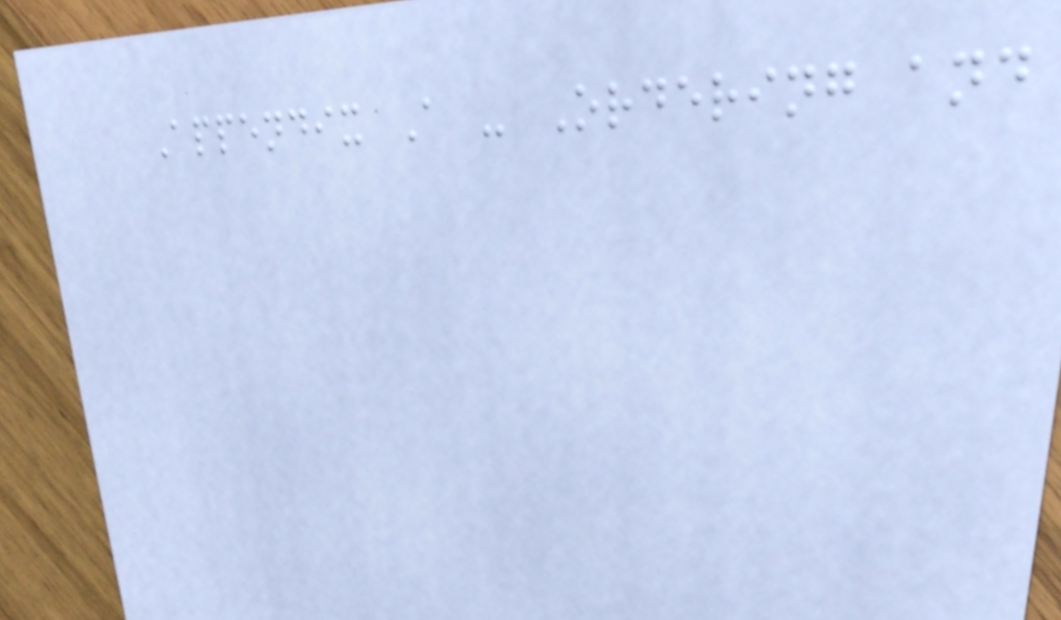Appendix A - Ordering and
